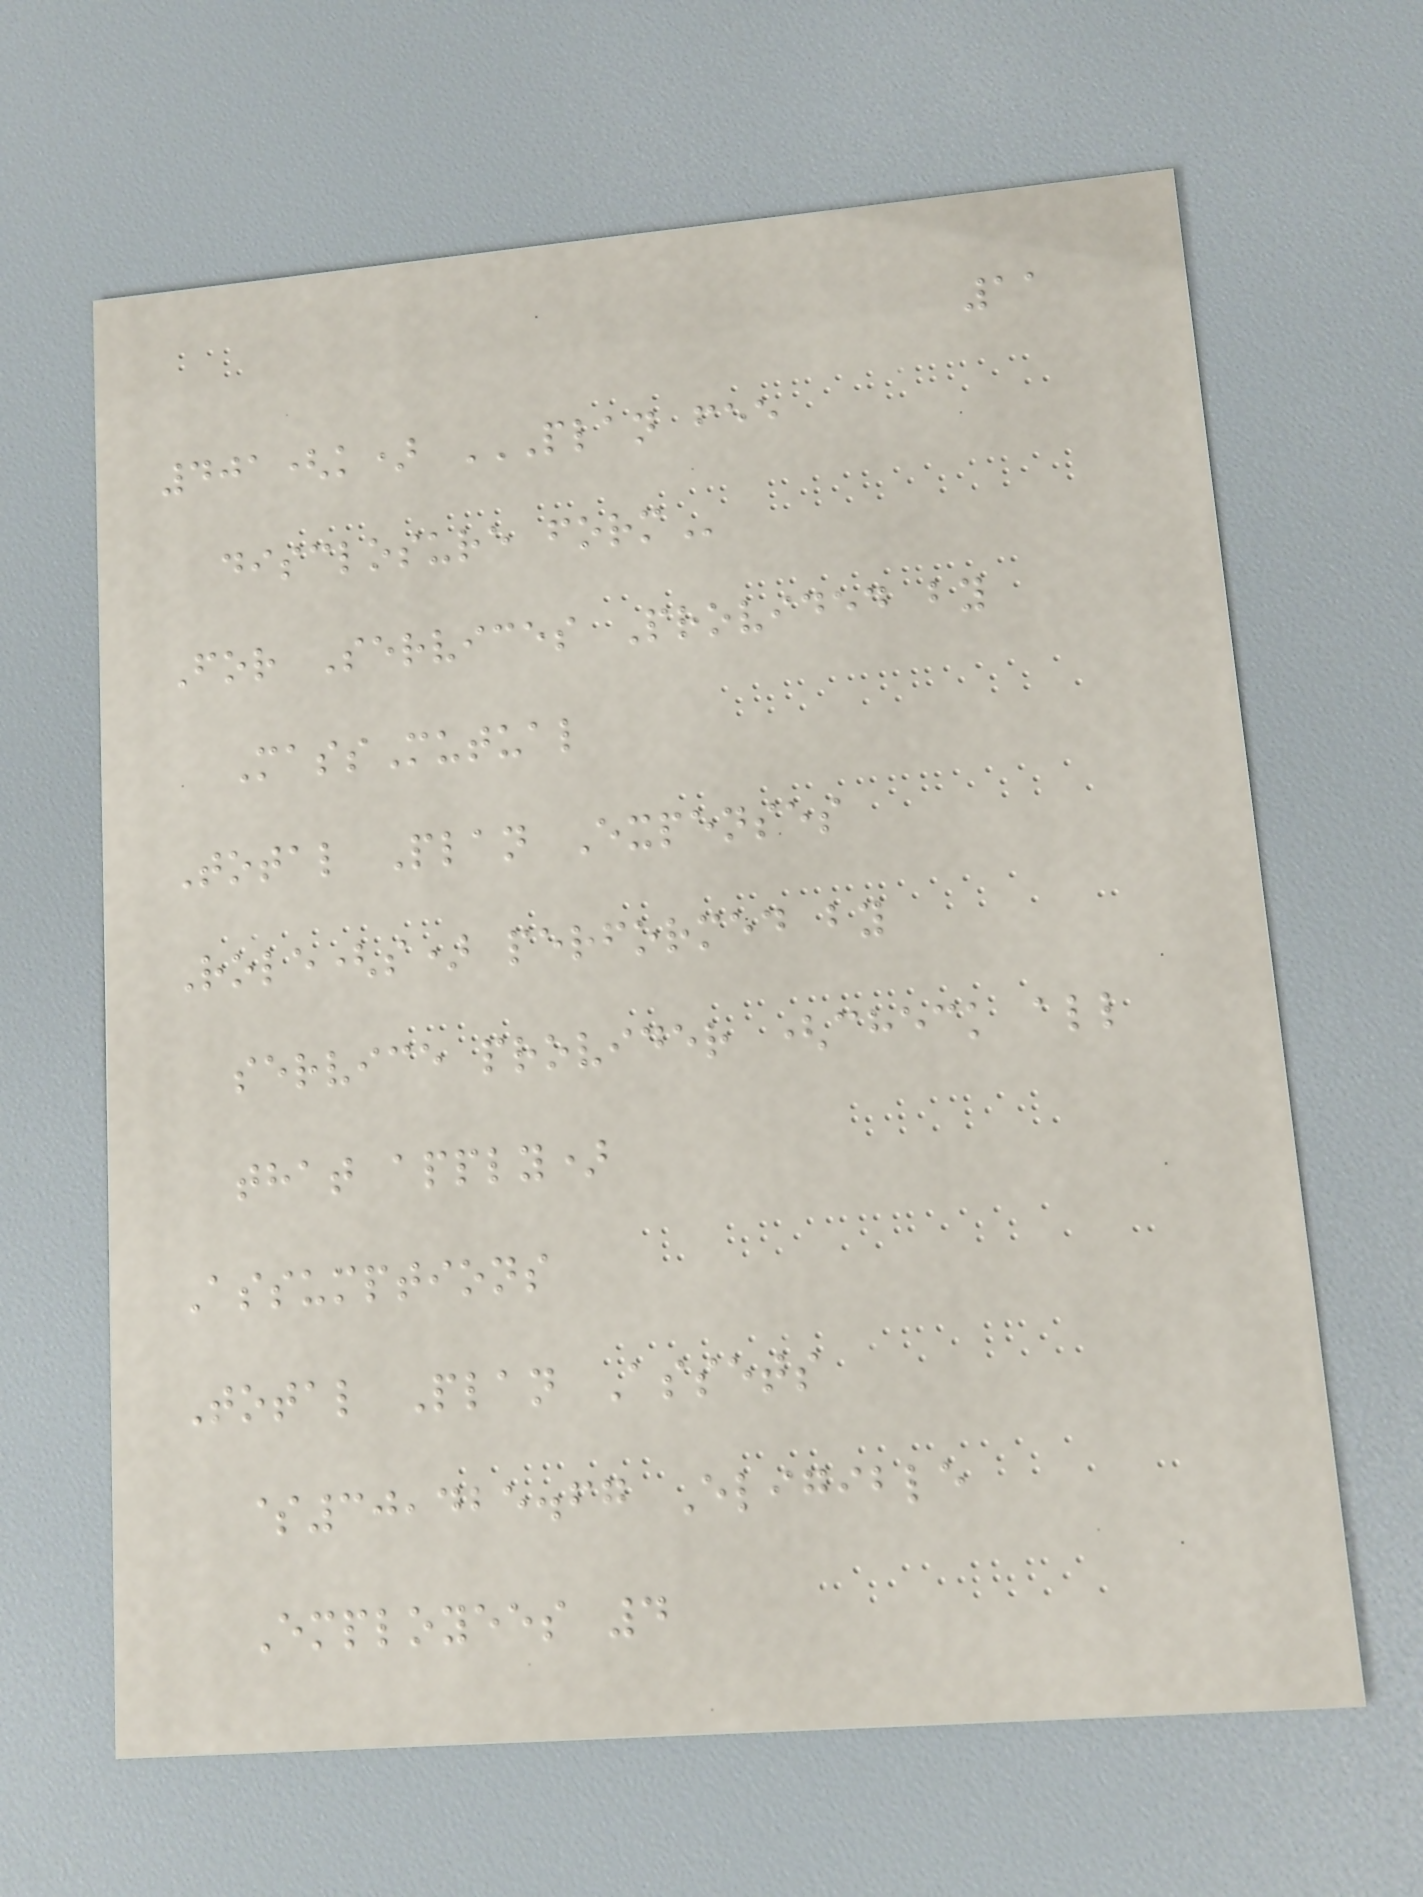11
401(k) PLAN FEE
DISCLOSURE FORM
For Services Provided by
MassMutual
Total Plan Expenses
Role(s) performed by
service provider (check all
that apply)
Assumptions
Total Plan Assets
$30,425.67 Eligible
Employees 4
